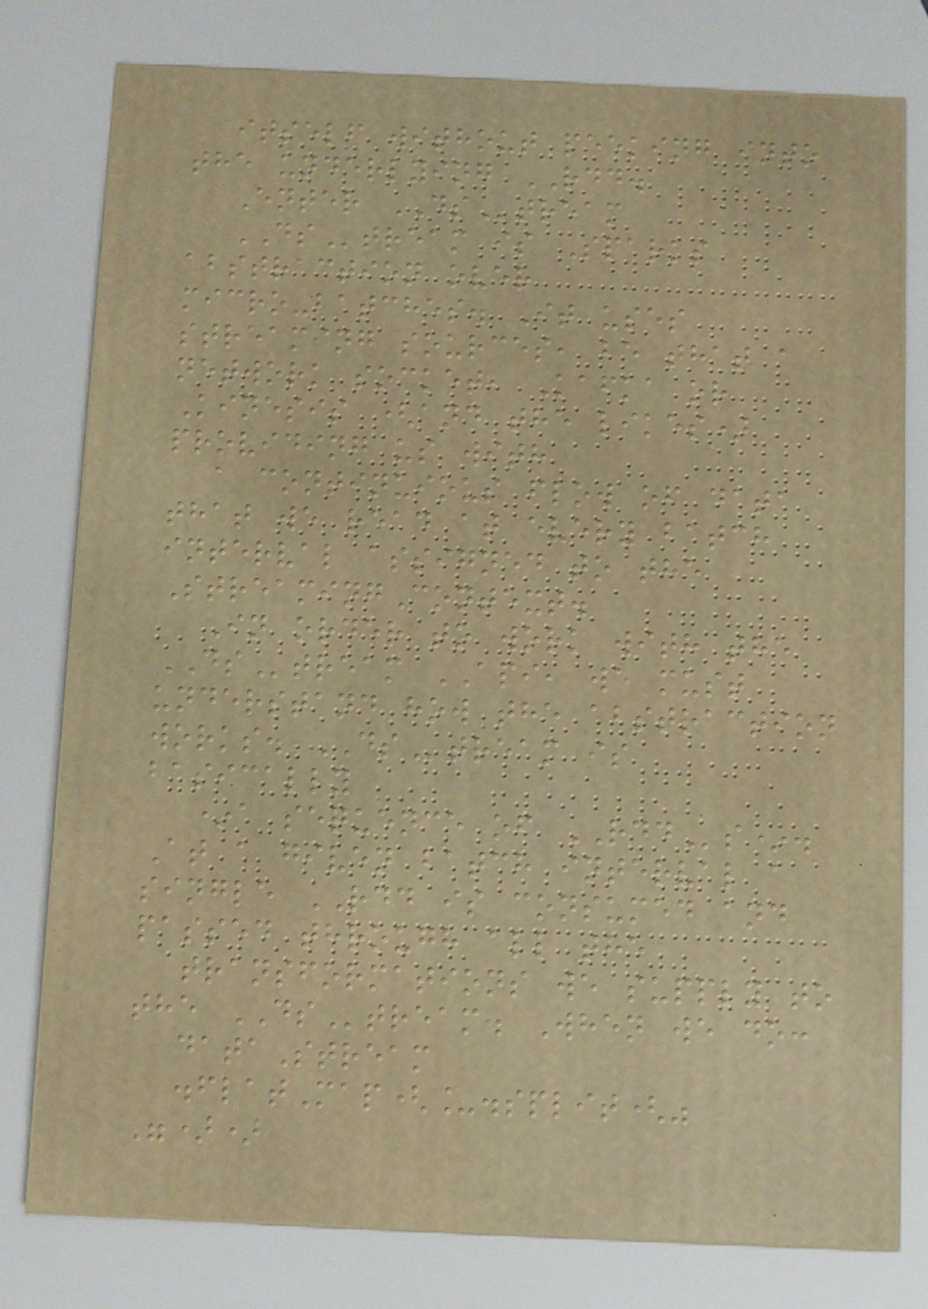itself without peeking into
the underlying RDD.
Enter DStream
DStream is Sparks
abstraction over
micro-batches. It uses
streaming sources, be that a
network socket, Kafka or
Kinesis (and the likes)
providing us with
a continuious flow of data
that we read at every batch
interval assigned to the
StreamingContext.
In order to work with the
DStream API, we must
understand how the abstraction
works. DStream is
basically
*a sequence of RDDs*.
At a given batch interval a
single RDD is consumed and
passed through all the
transformations we supply to
the DStream. When we do:
dataStream
.flatMap(_.split("
"))
